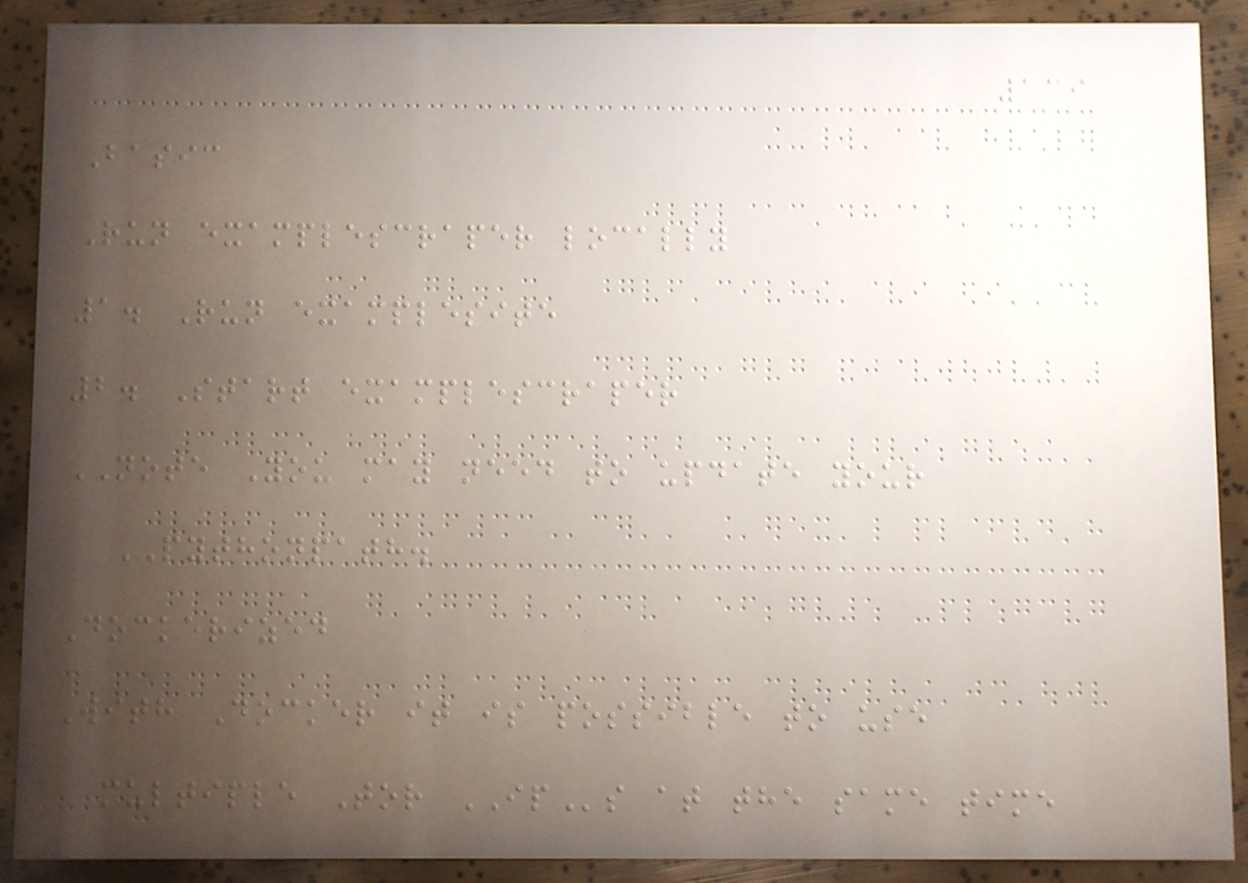139
Basic
Run examplescraper locally
1. Run examplesite
2. Start examplescraper
NOTE You may need to update your
PYTHONPATH.
Dockerized
With Docker it is possible to use
multiple Tor IPs at the same time
